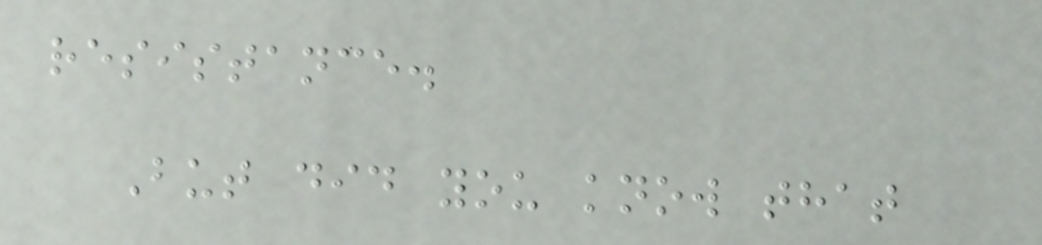resistance.
But did you know that
